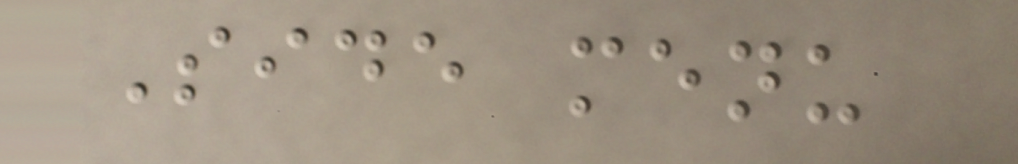Side menu
